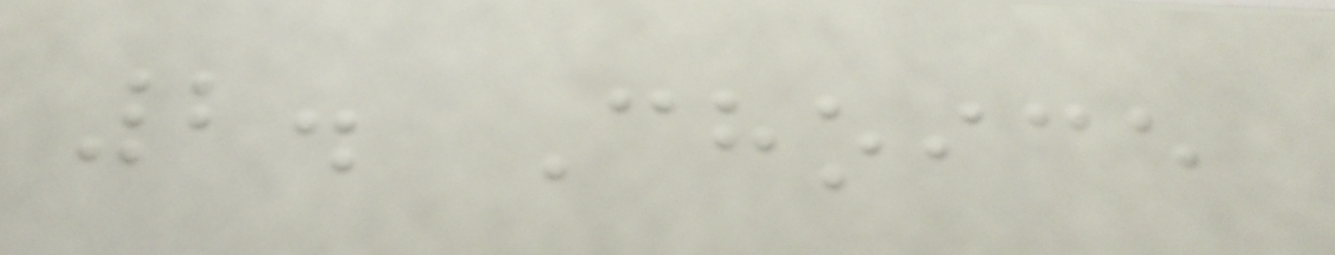2. Choice
